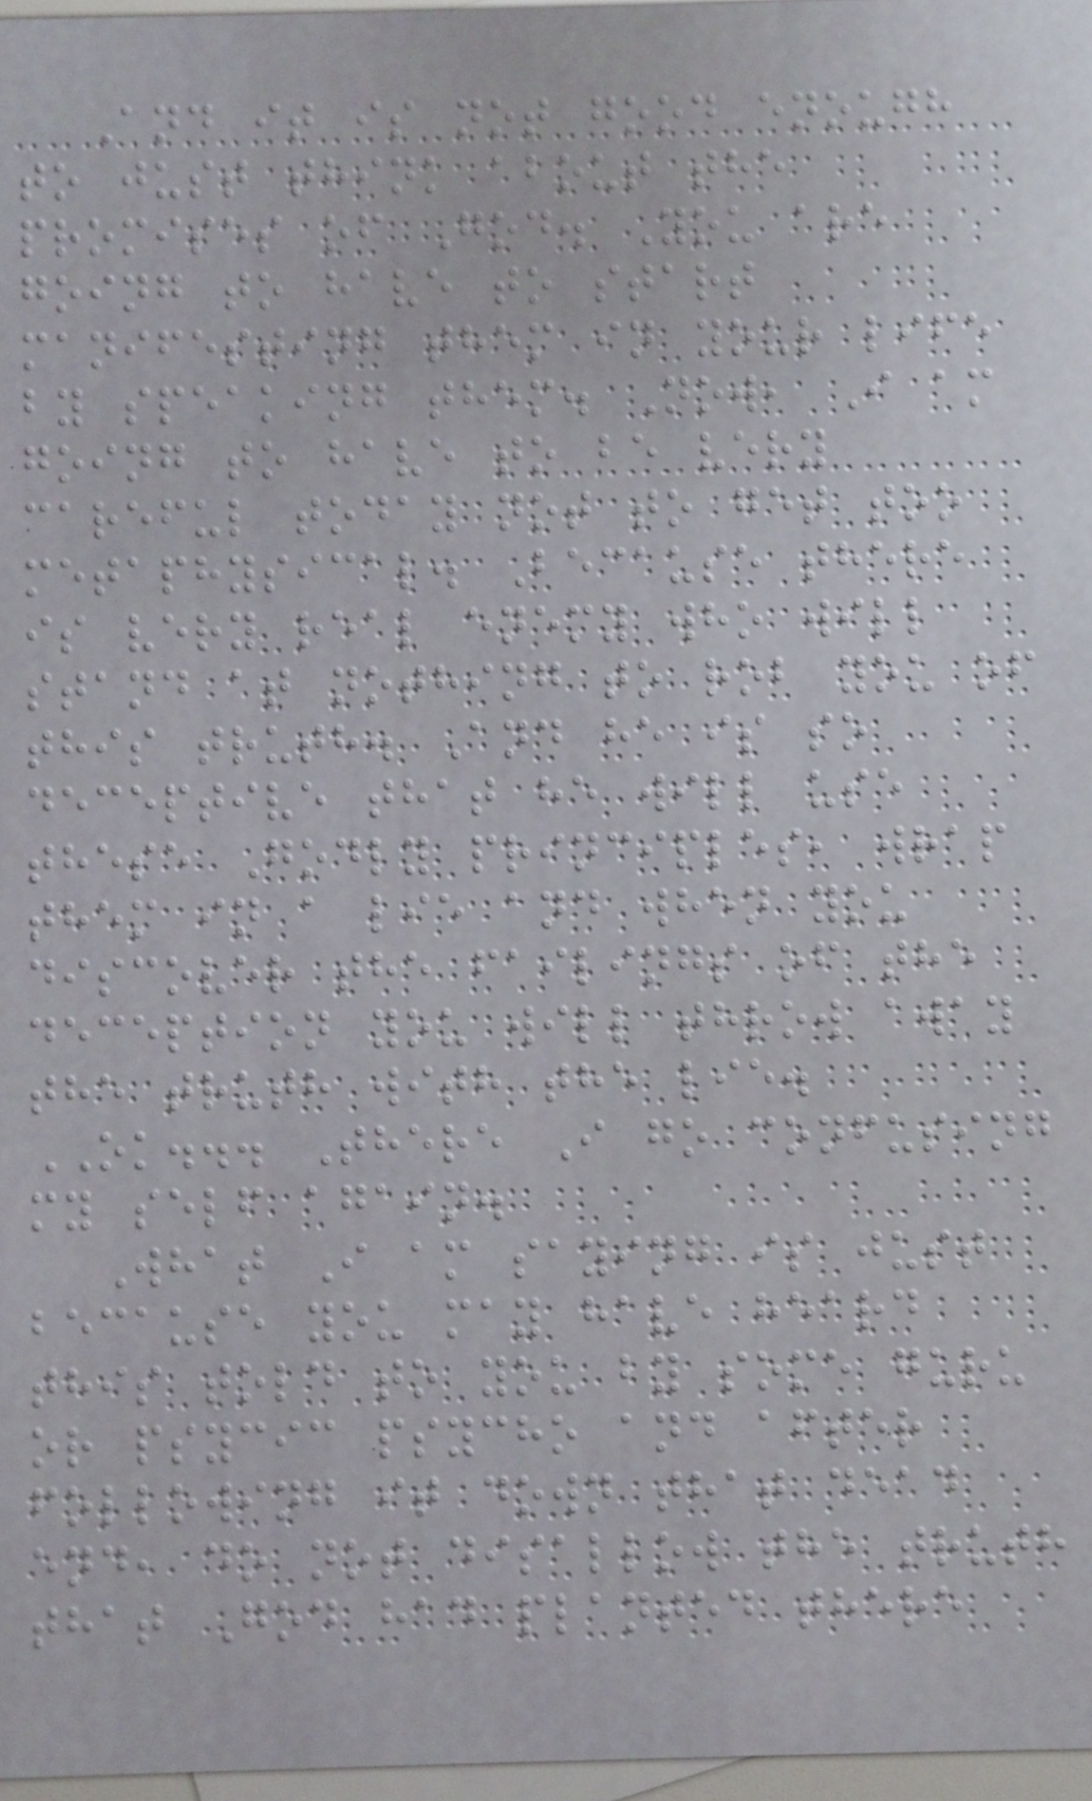And it is not good enough
to just think about the
promises of God. You are
going to have to start
manifesting them in your life
by speaking them. Now, I am
going to have to be very
careful today not to get too
metaphysical. Because there
is very real enemy who will
stand at nothing to rob you of
this truth. And he is so
deceptive that he will use
these Godly principles, wrap
them in a lie and when you
discover the failings of the
deception you will throw away
the truth with the lie.
OK... There I go confusing
my self again.
What I am saying is just
because you may have heard
this told to you by some guru
or psycic psycho and after
following it down that dead
end, do not disallow the truth
that God had planted there
